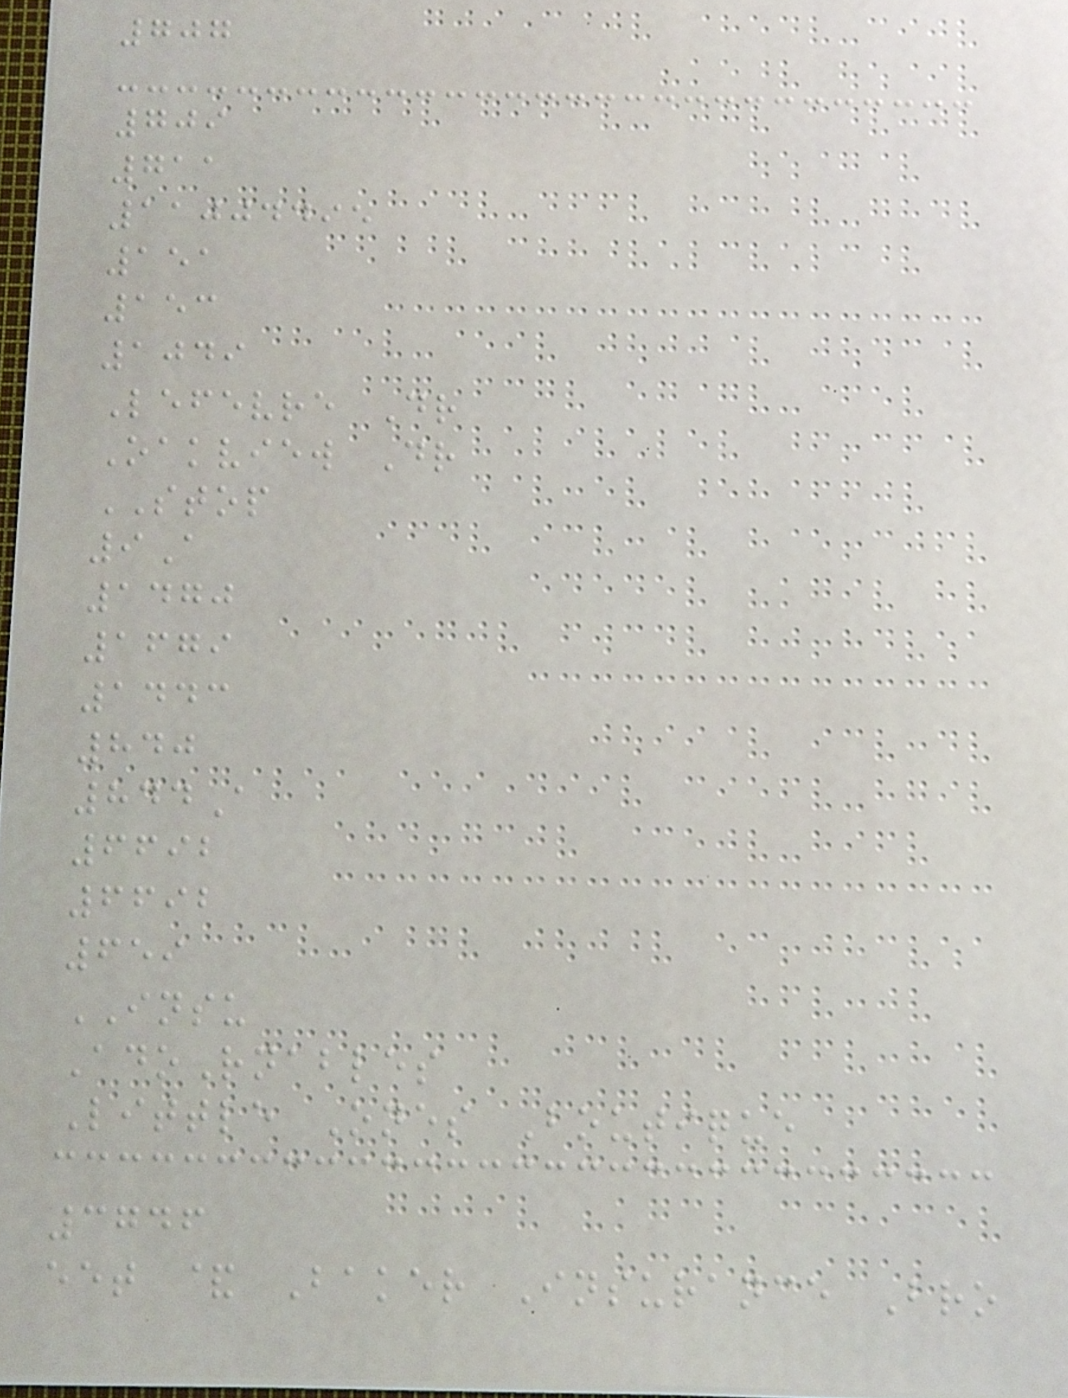707
709
711
11004495
151
153
1049
Lefevre Dr
Oakview Dr
STOP
9A
1470
1679
1443
840
844A
6692
6692
659
INSU
AdoRnables
Little Ones Boutique
3746
eet & Baker Insurance Bro
